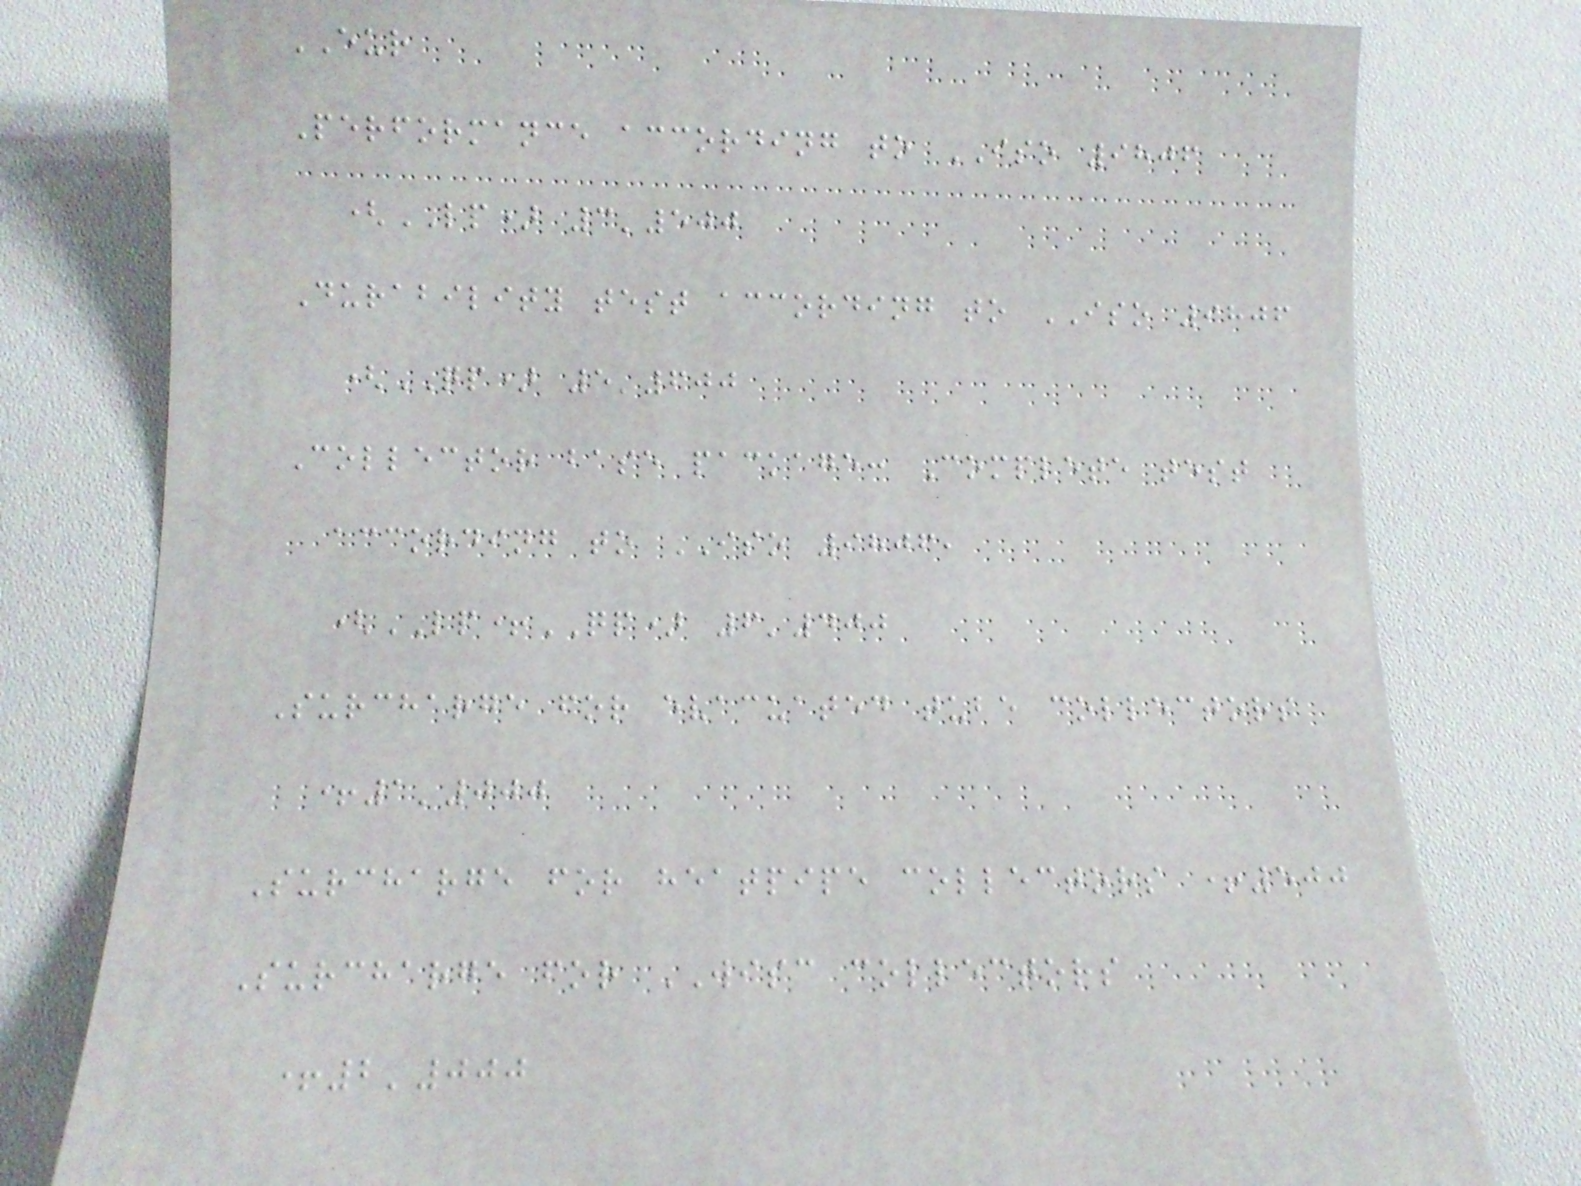EUR
Performance according to ISO 9806
(LP) 3'500
Durability test according to ISO 9806
(QP) 5'600
Collector base package: Complete test
according to ISO 9806,
(LP+QP) 6'400
Surcharge for evacuated tube collectors
+1'000
Surcharge for heatpipe collectors +500
Surcharge for WISC collectors
+2'000
